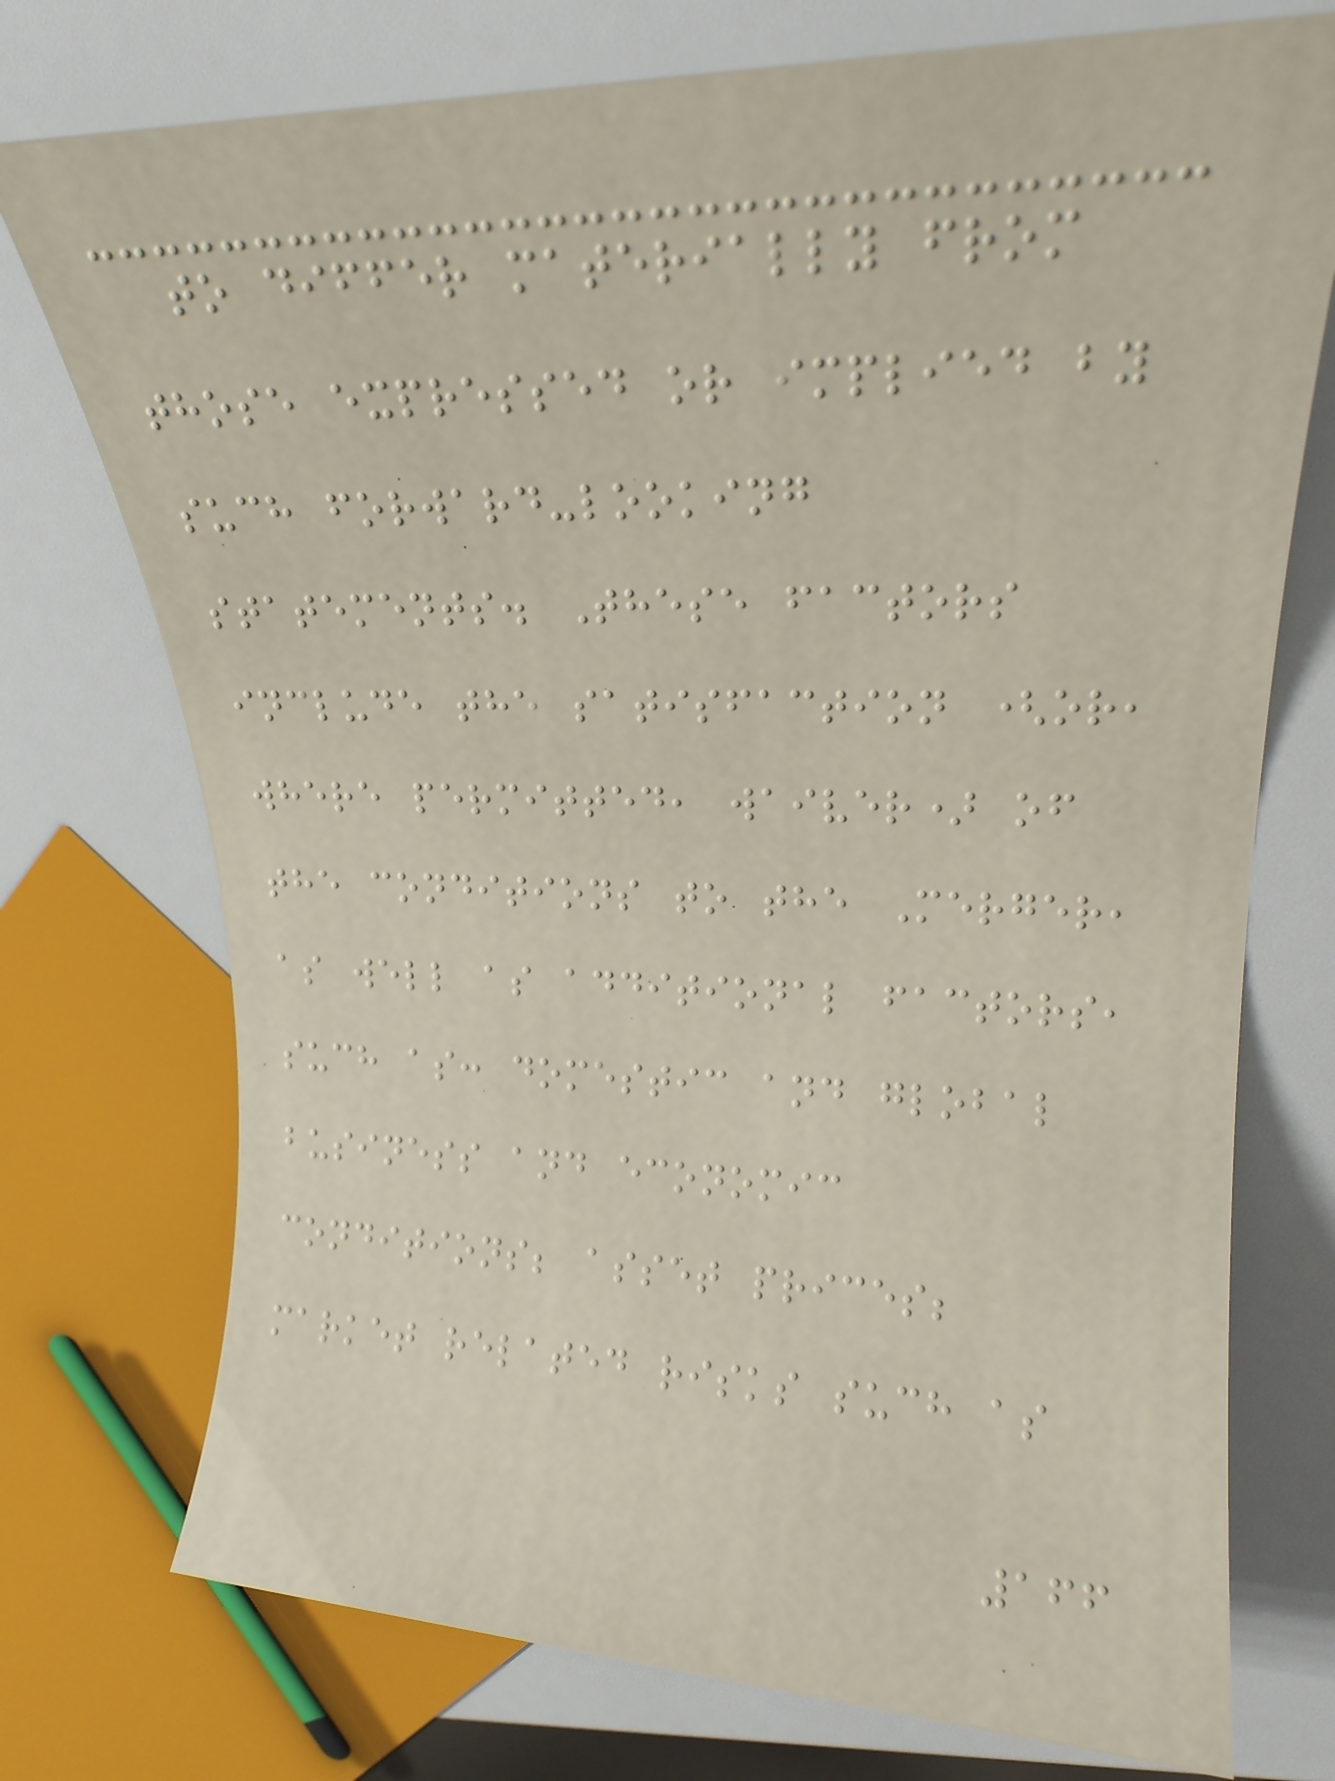to differ materially from
those expressed or implied by
such forward-looking
statements. These factors
include the satisfaction (or,
where permitted, waiver) of
the conditions to the Merger,
as well as additional factors,
such as: domestic and global
business and economic
conditions; asset prices;
market related risks such as
166
